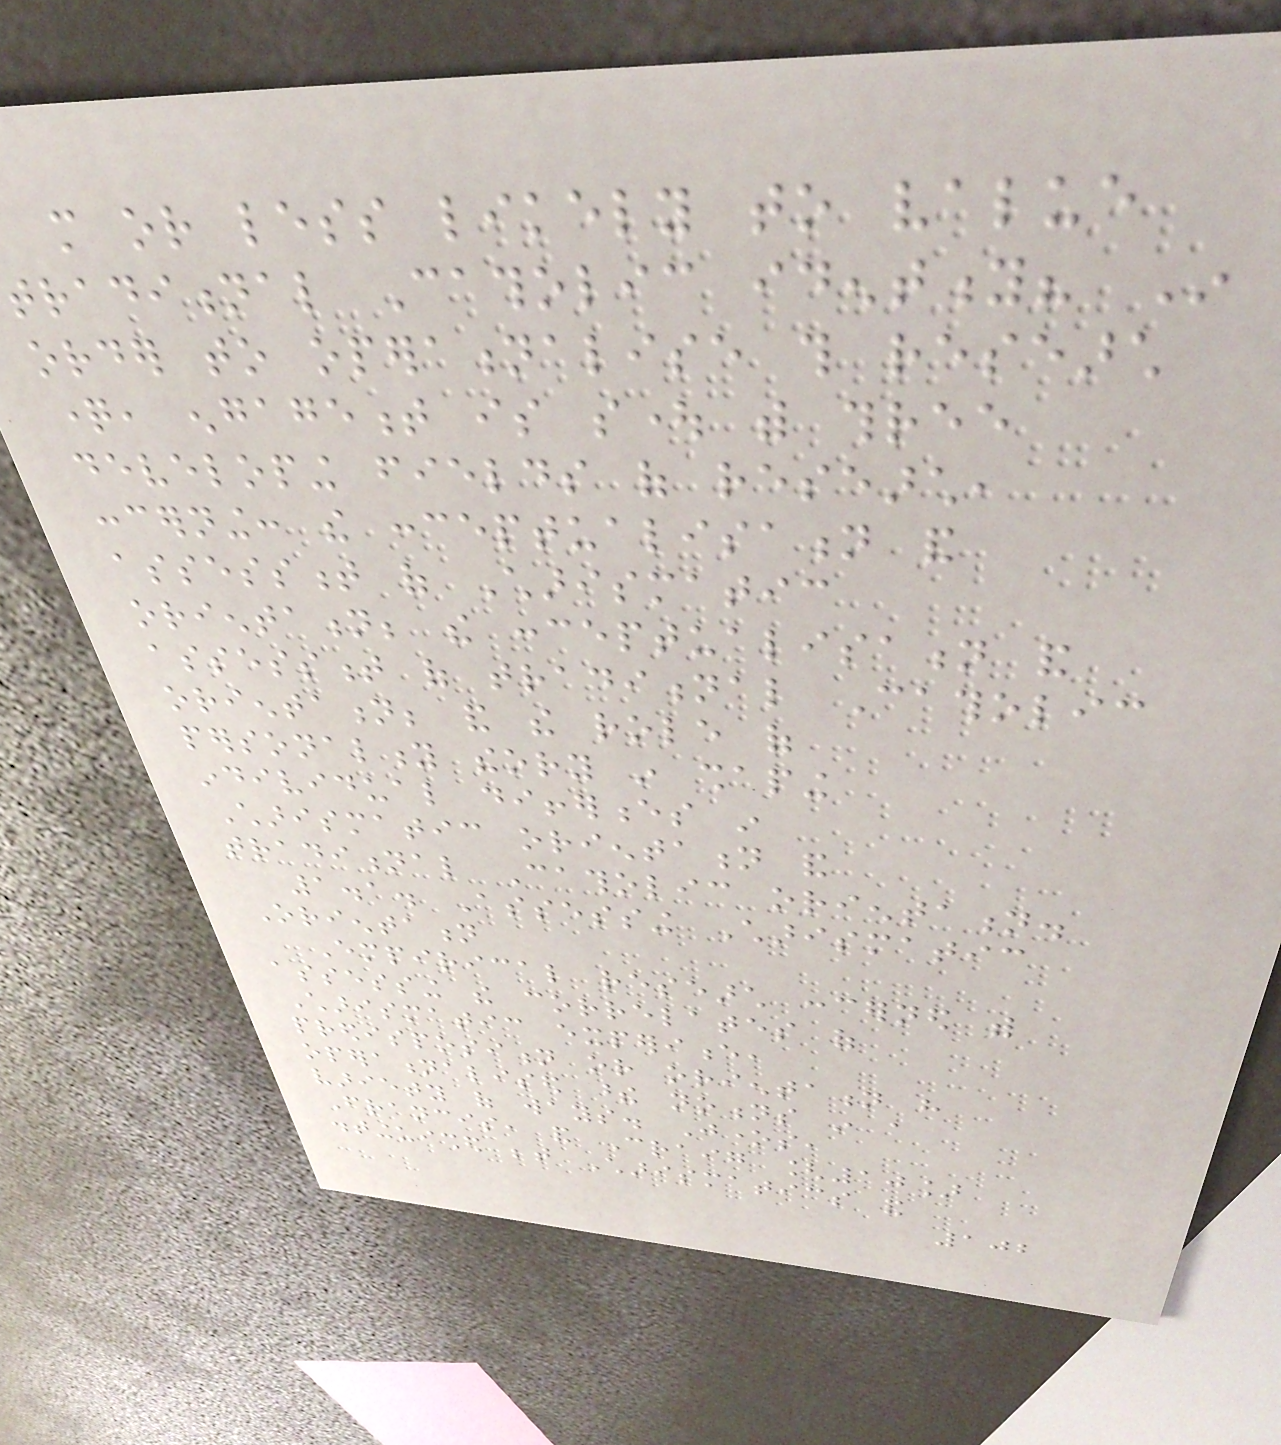more or less likely to value
traditional Catholic identity? In
order to operationalise this research
question, engagement is sought with three
developing fields of research,
concerning: the conceptualisation and
assessment of Charismatic
orientation; the conceptualisation and
assessment of traditional Catholic
orientation; and the role of
personality theory in shaping
individual differences in
Charismatic orientation and
traditional Catholic orientation.
1.1. Assessing Charismatic
Orientation
Empirical research concerned with
assessing the correlates of
Charismatic experience,
predisposition or orientation have
operationalised these notions in a
variety of ways. Jones,
Francis, and Craig [10]
distinguished between Charismatics and
102
